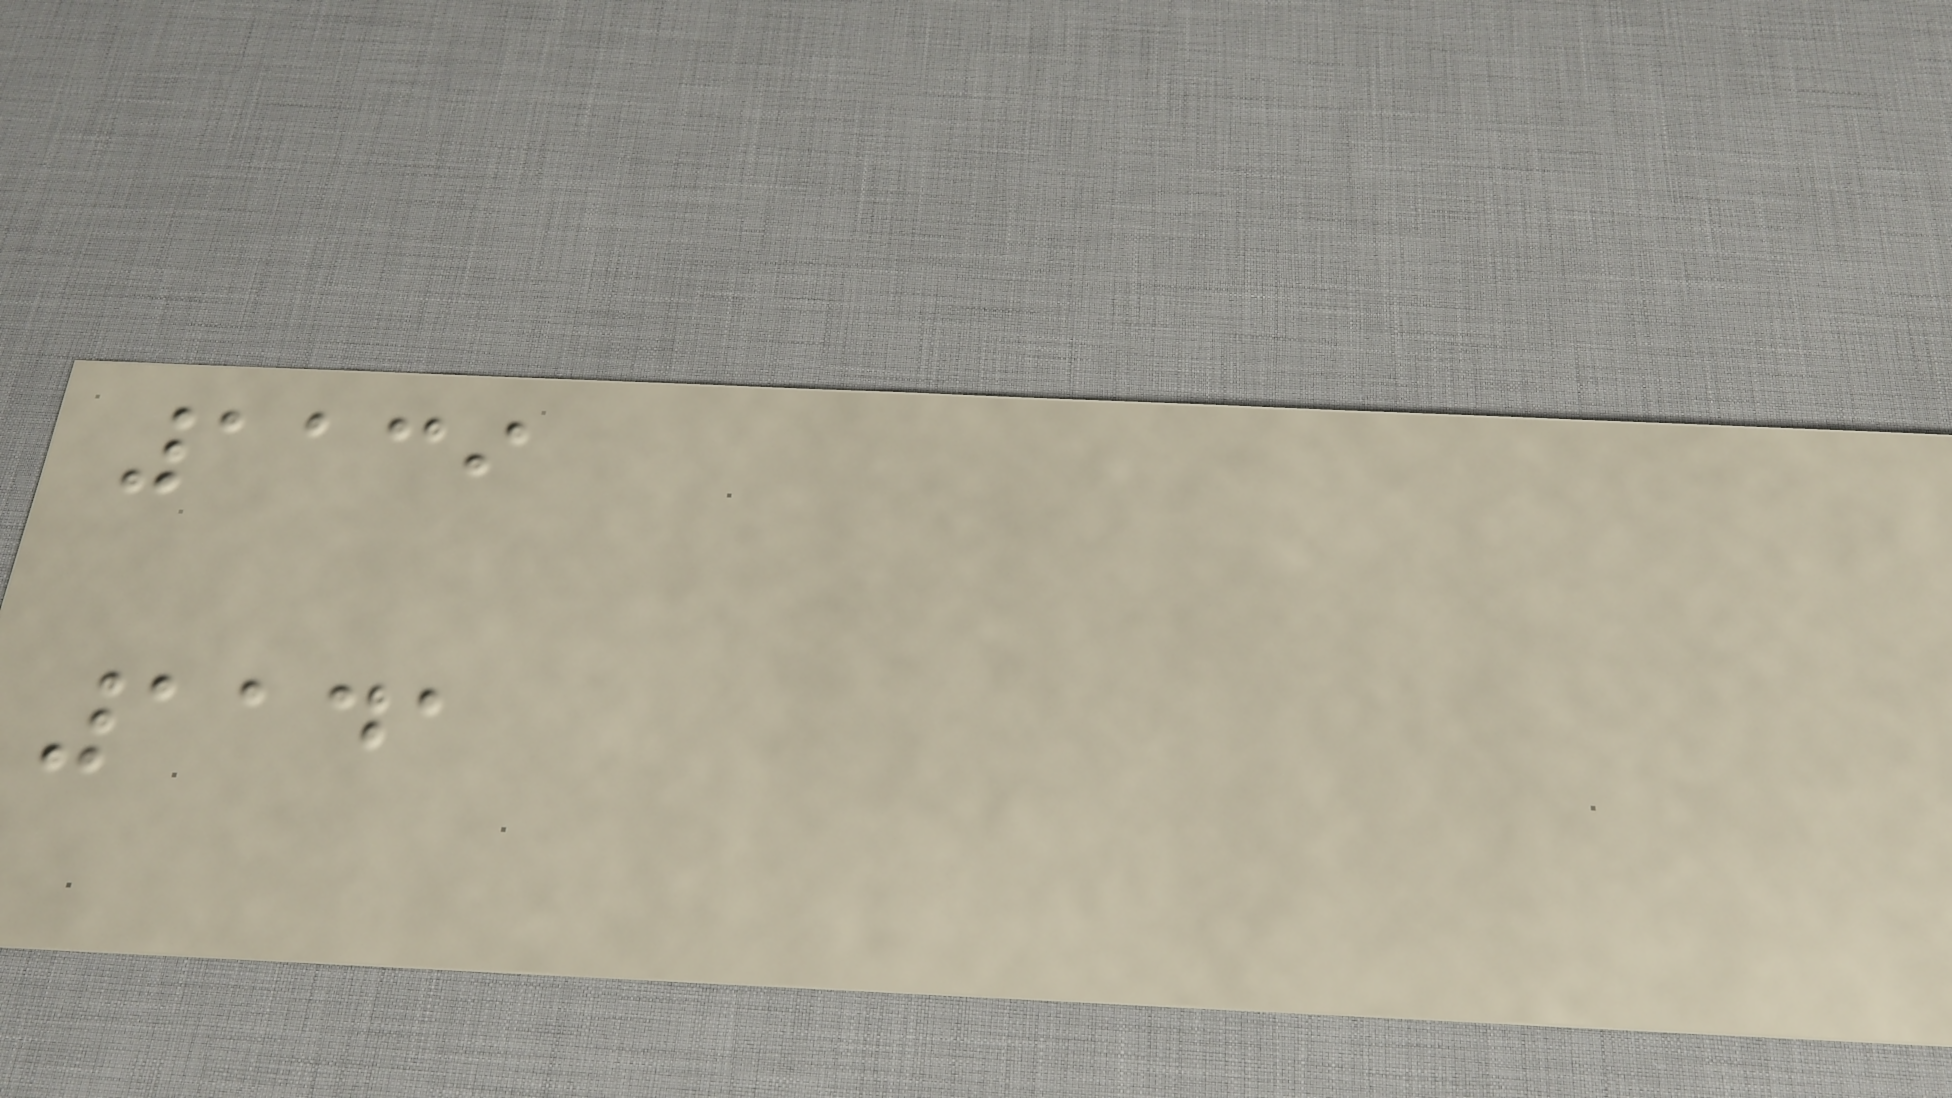1139
1141
